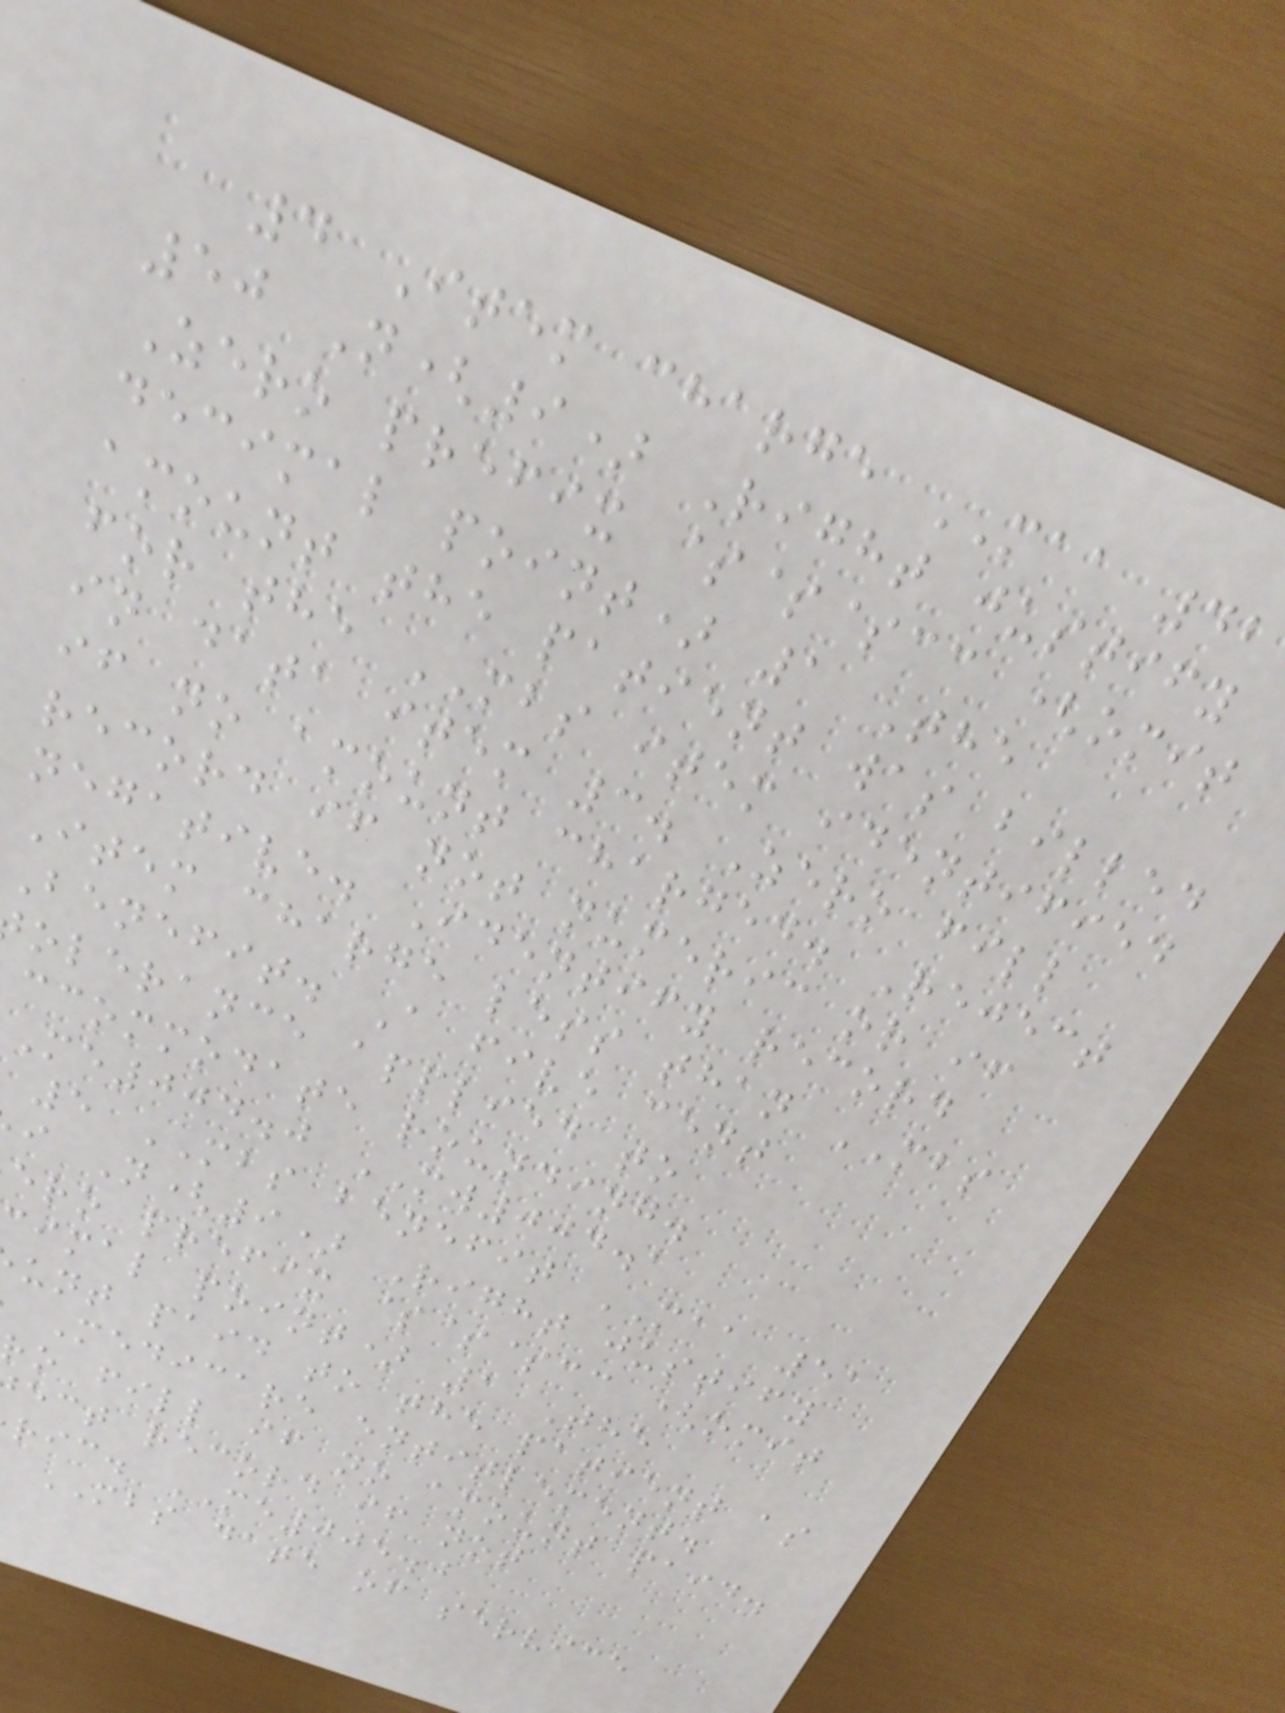4 Item charge MAA 42
50 N(9) Right justify
Zero prefix $$$cc (omit
decimal point) 1 The
amount the patient was billed
for the MBS item identified
in data item 3. Zero fill
if no amount charged. Reject
record if not numeric or if
negative. Identify record
Item charge less than MBS
Benefit. A five cent
olerance applied to
ccommodate rounding.
me004.0 MW004.1
5 MBS benefit MAA 51
i N(9) Right justify
ero prefix $$$cc (omit
imal point) 1 The
unt paid to the patient as
Medicare entitlement.
ro fill if no amount paid.
ect record if not
ric. ME005.0
MBS date of service
